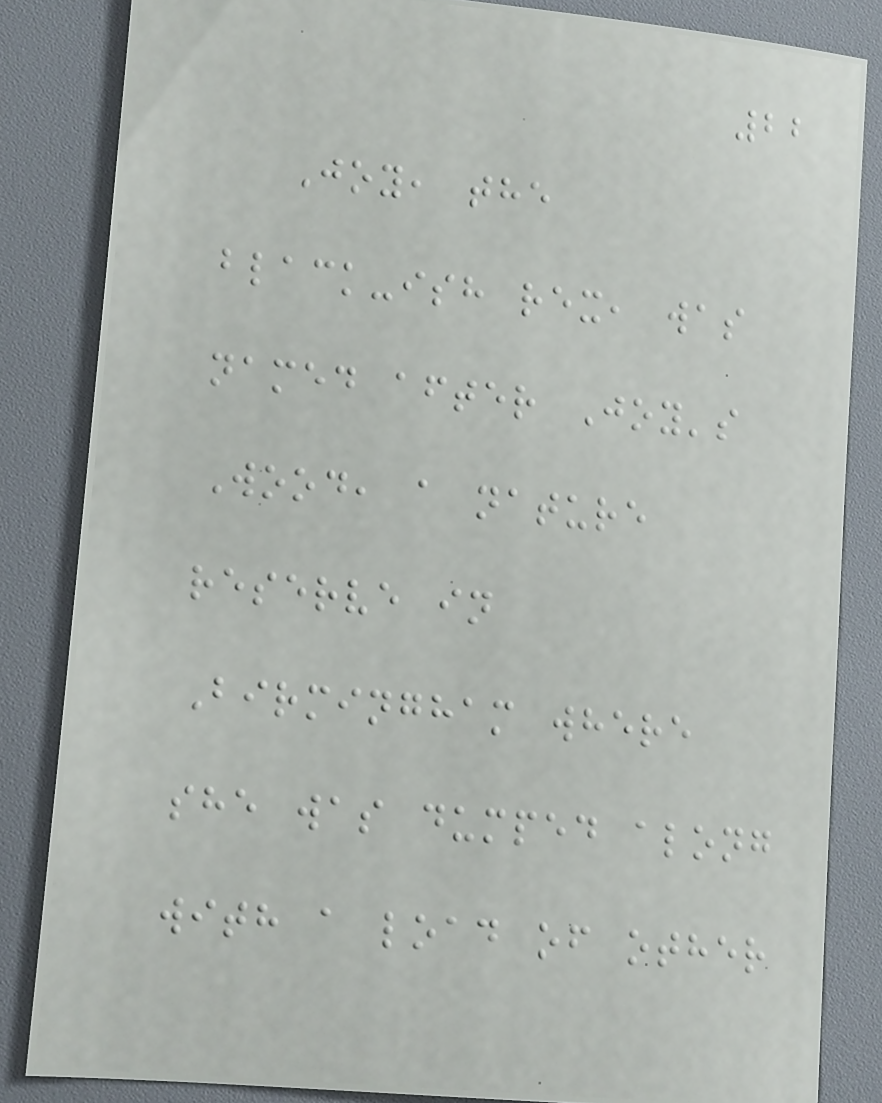22
Joy, the
black-ish rex, was
named after Joy's
Wood, a nature
reserve in
Birmingham where
she was dumped along
with a load of other
